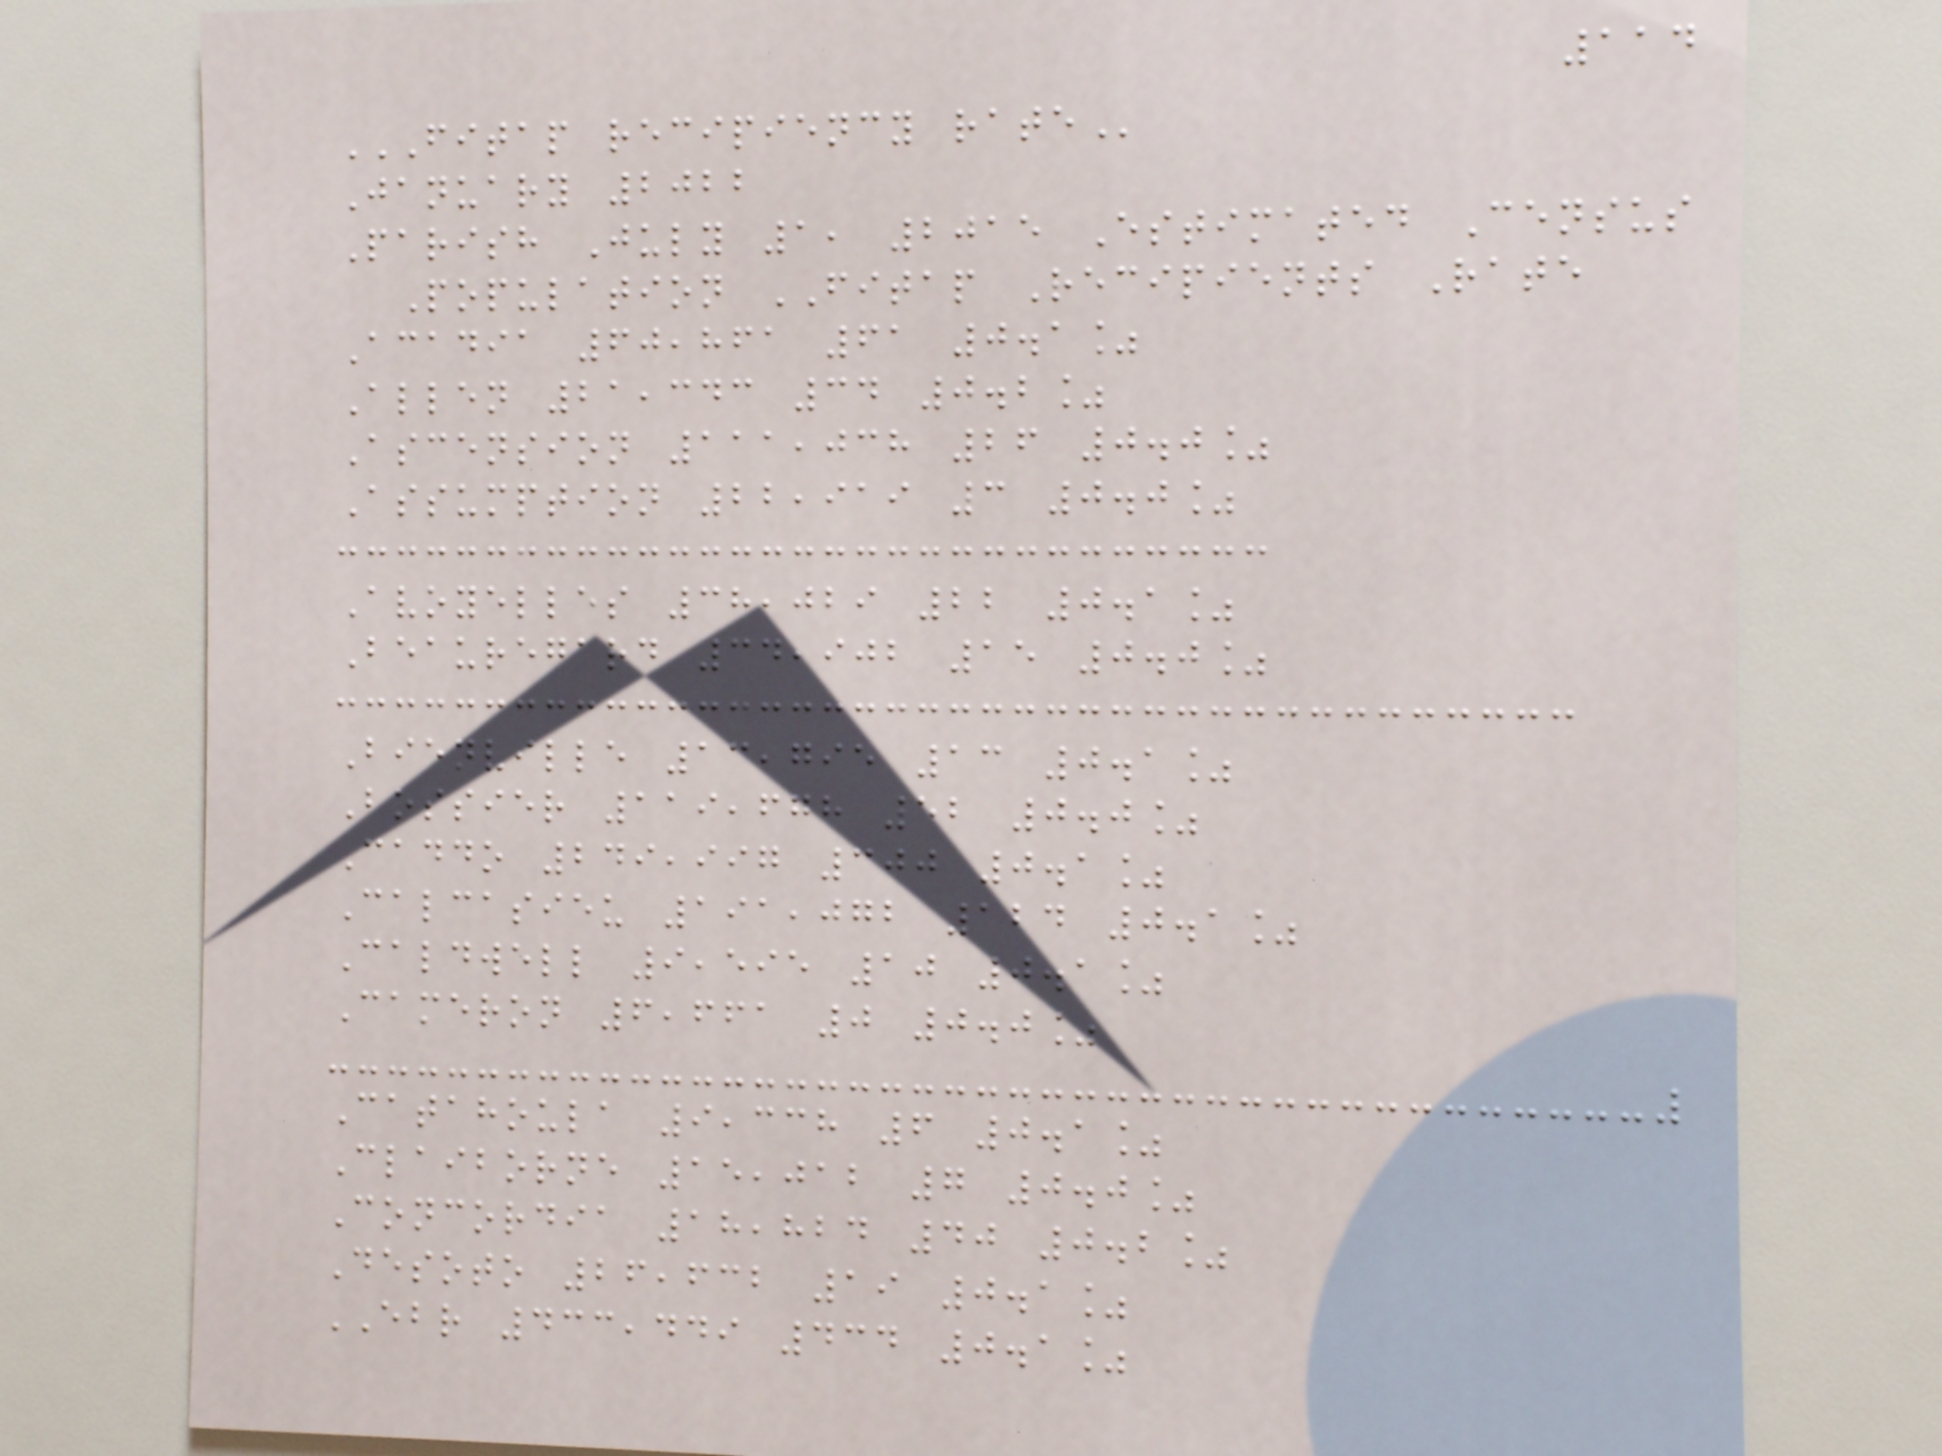114
FITAP RECIPIENCY RATE
January 2022
Parish July 1, 2015 Estimated Census
Population FITAP Recipients Rate
Acadia 60,861 61 0.1%
Allen 21,343 34 0.2%
Ascension 111,038 26 0.0%
Assumption 22,919 3 0.0%
Avoyelles 38,029 22 0.1%
Beauregard 34,902 15 0.0%
Bienville 13,795 13 0.1%
Bossier 119,678 52 0.0%
Caddo 249,997 300 0.1%
Calcasieu 191,072 124 0.1%
Caldwell 9,595 10 0.1%
Cameron 6,661 0 0.0%
Catahoula 9,338 6 0.1%
Claiborne 15,012 7 0.0%
Concordia 18,824 40 0.2%
Desoto 26,632 19 0.1%
EBR 433,449 434 0.1%
